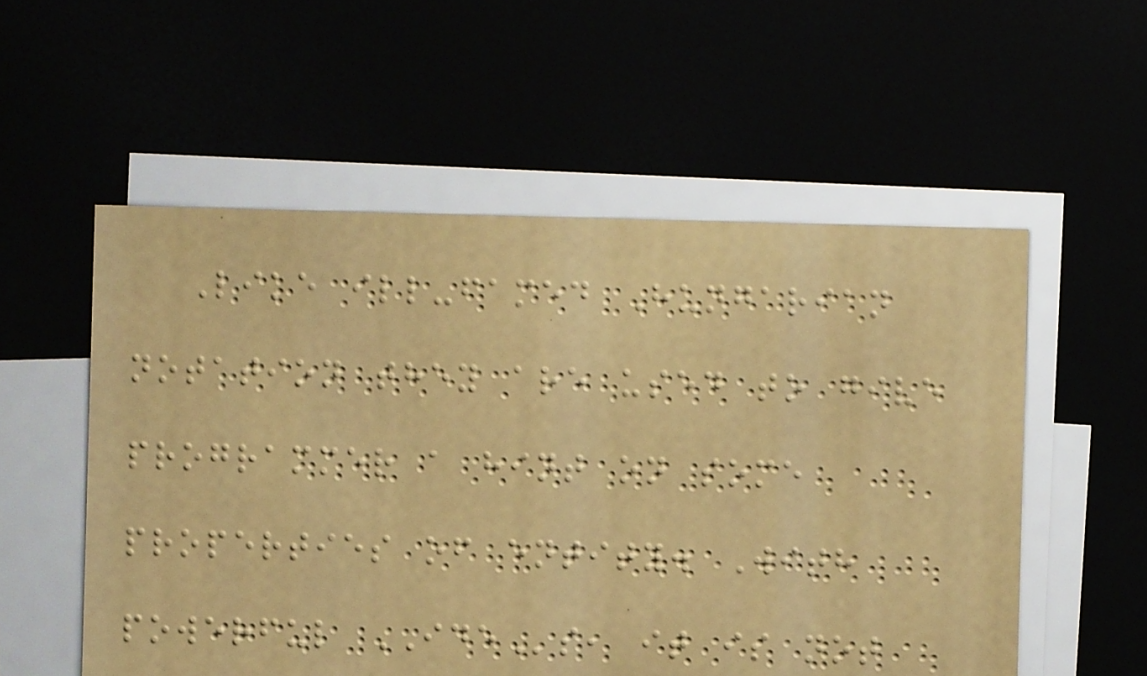Like ill-famed Hungarian
notation they are used to give
programmer a hint on some
properties of entity. With
powerful IDEs, it is not
